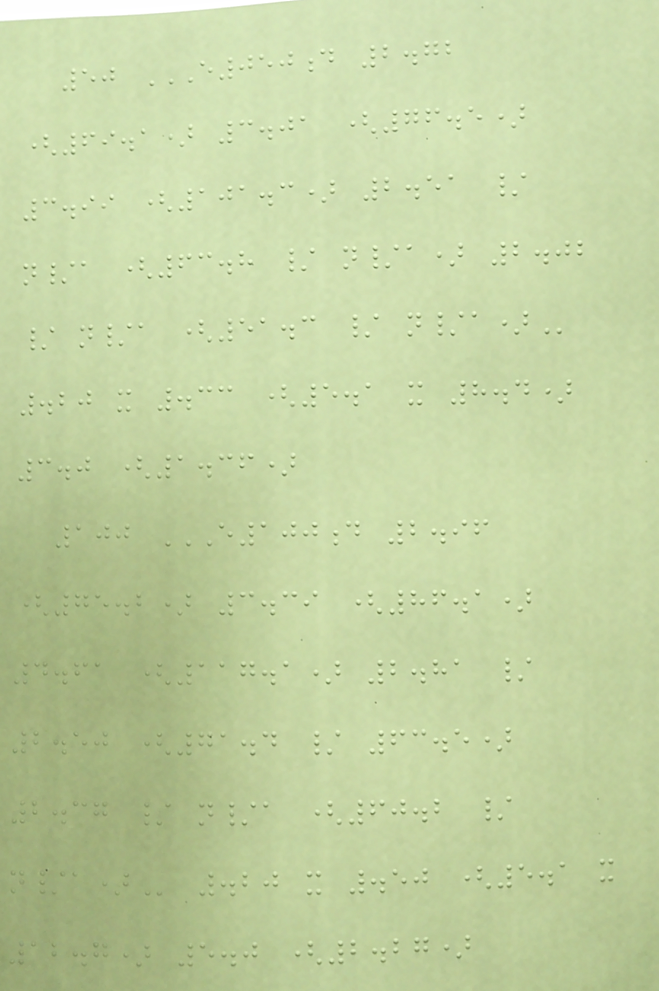50 E050D 2.72
(69.1) 3.01 (76.5)
3.99 (101.3) 2.51 /
N/A (63.8 / N/A) 2.02
/ N/A (51.3 / N/A)
.20 x .33 (5.1 x 8.4)
3.0 (1.36)
100 E100D 2.96
(75.2) 3.39 (86.1)
4.61 (117.1) 2.81 /
2.50 (71.4 / 63.5)
2.37 / N/A (60.2 /
N/A) .20 x .50 (5.1 x
12.7) 5.0 (2.27)
